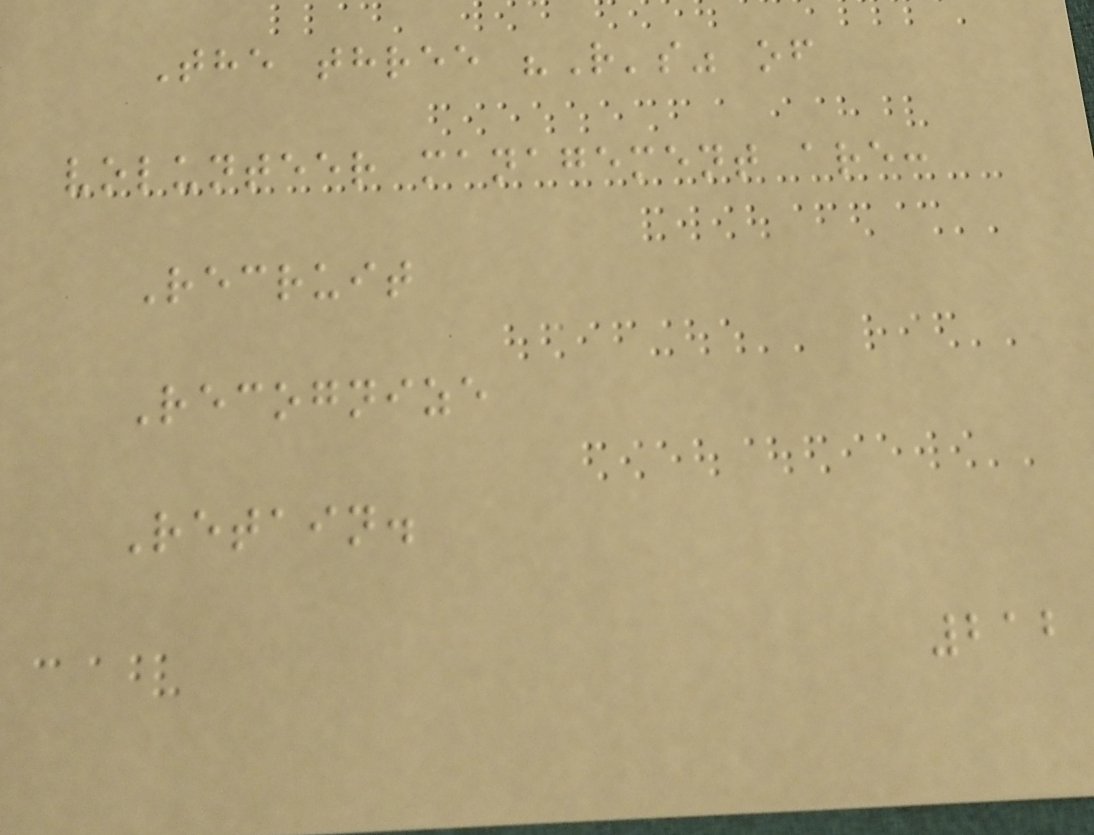The three "R's" of
volunteer management are:
Recruit
Recognize
Retain.
212
